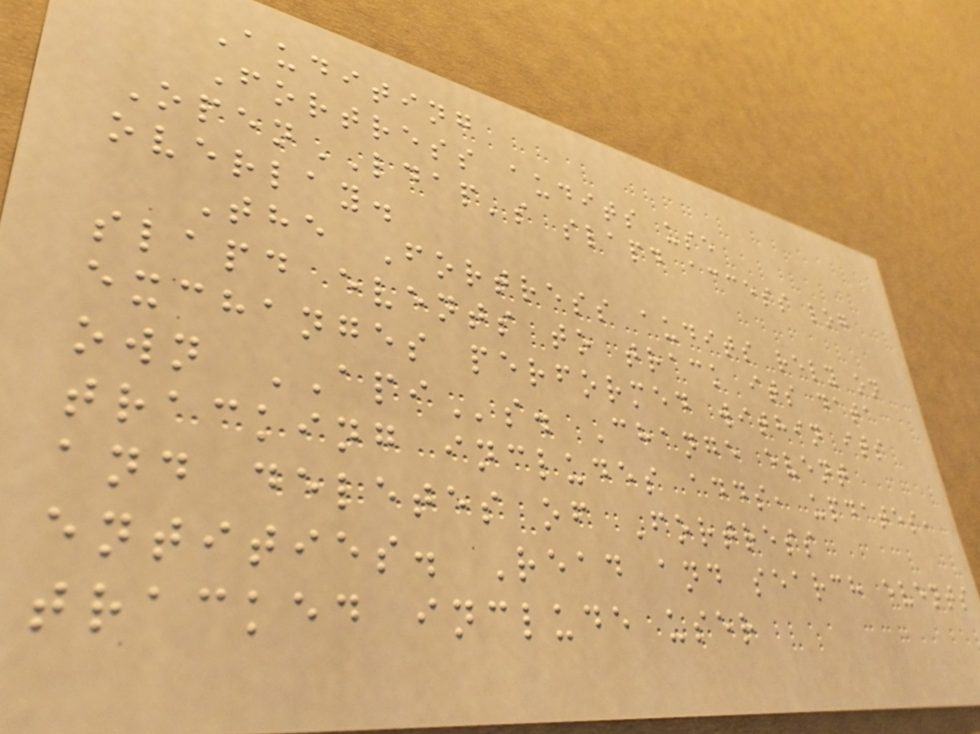Auditing
Fortress audits use
OpenLDAP's slapd access log
overlay.
The Fortress audits rely on
slapd events to track its data
exchanges performed within its
own APIs. Change event
tracking includes adds, updates,
and deletes of Fortress
entities. Read and search events
tracked include user
